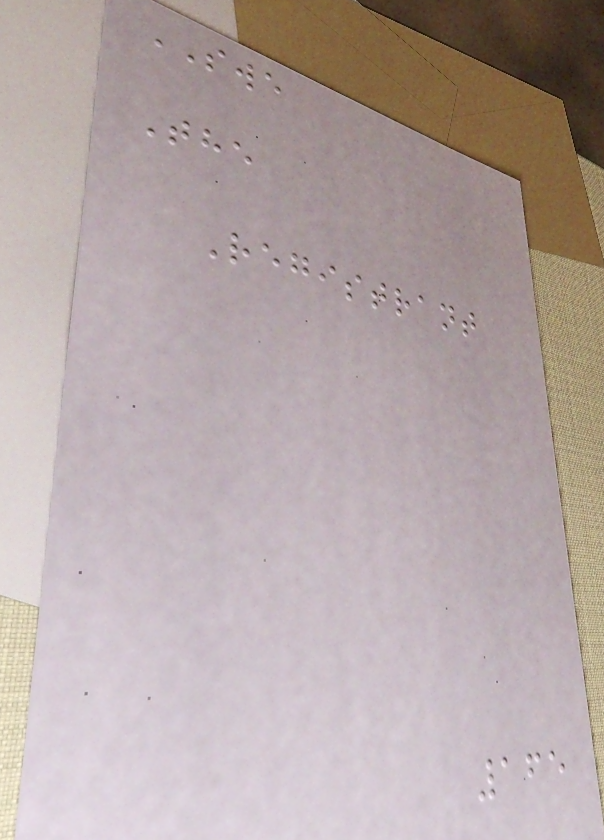SWE
The
Registrant
165
